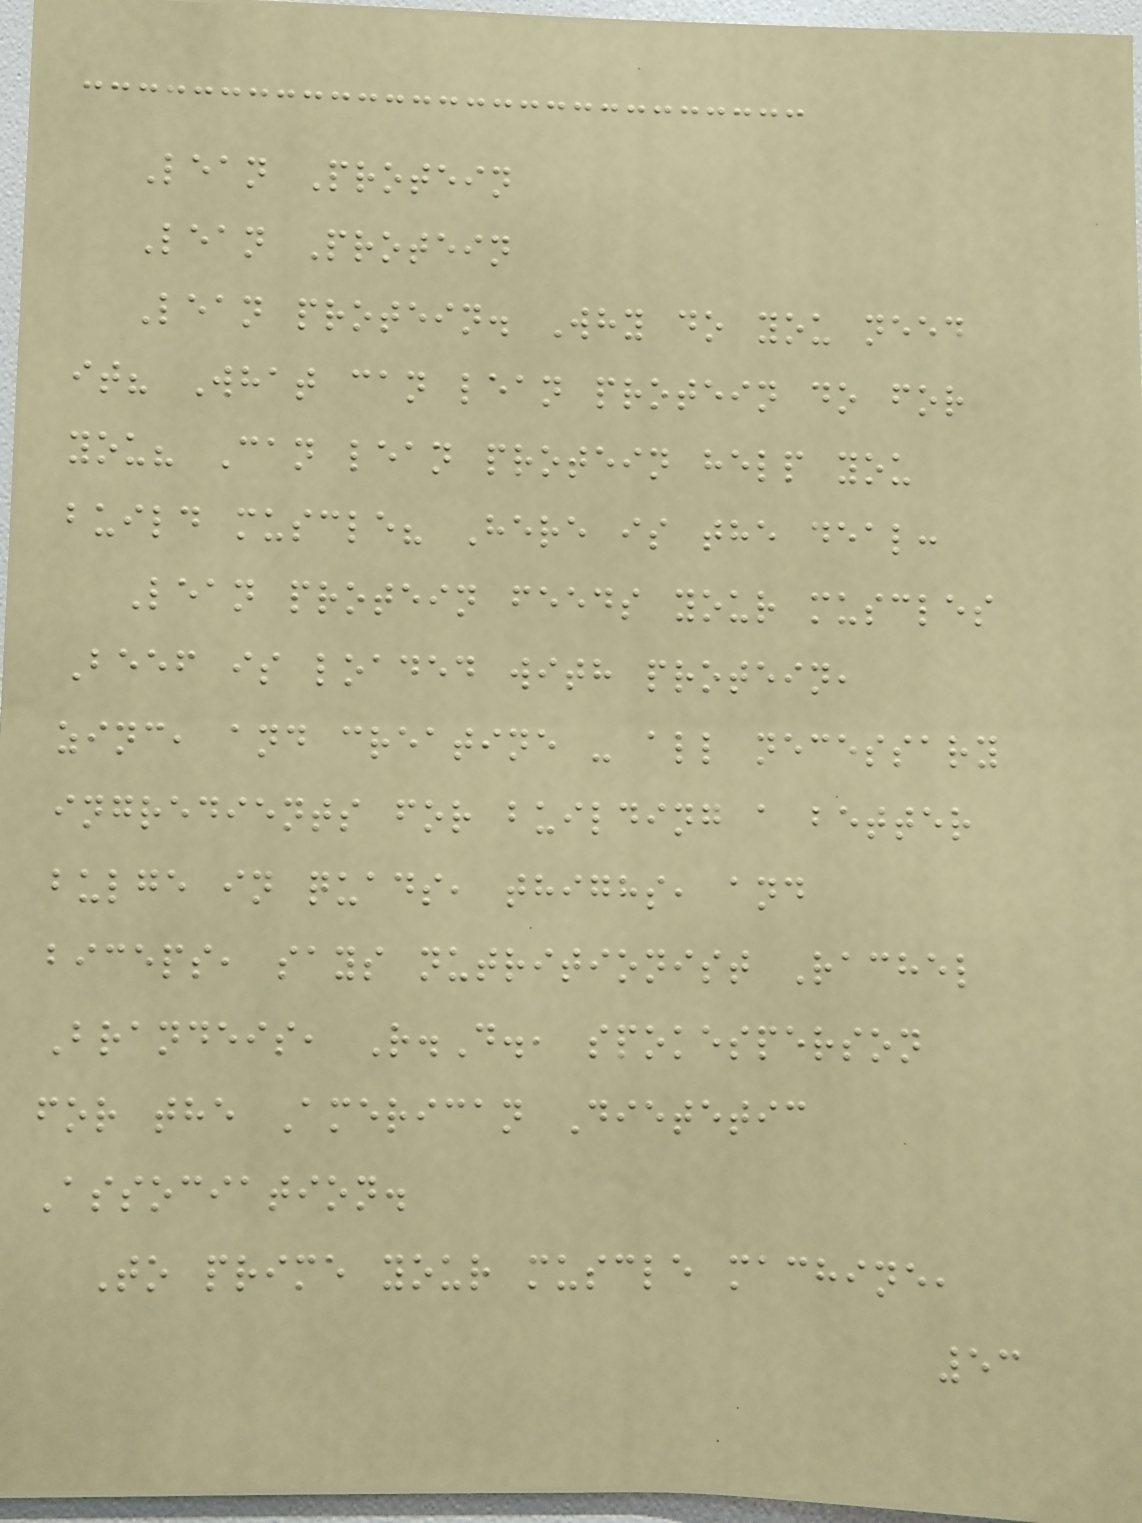Lean Protein
Lean Protein
Lean protein. Why do you need
it? What can lean protein do for
you? Can lean protein help you
build muscle? Here is the deal:
Lean protein feeds your muscles
Beef is loaded with protein,
zinc, and creatine - all necessary
ingredients for building a better
bulge in quads, thighs, and
biceps, says nutritionist Rachel
Brandeis, R.D., spokesperson
for the American Dietetic
Association.
To prime your muscle machine,
53
